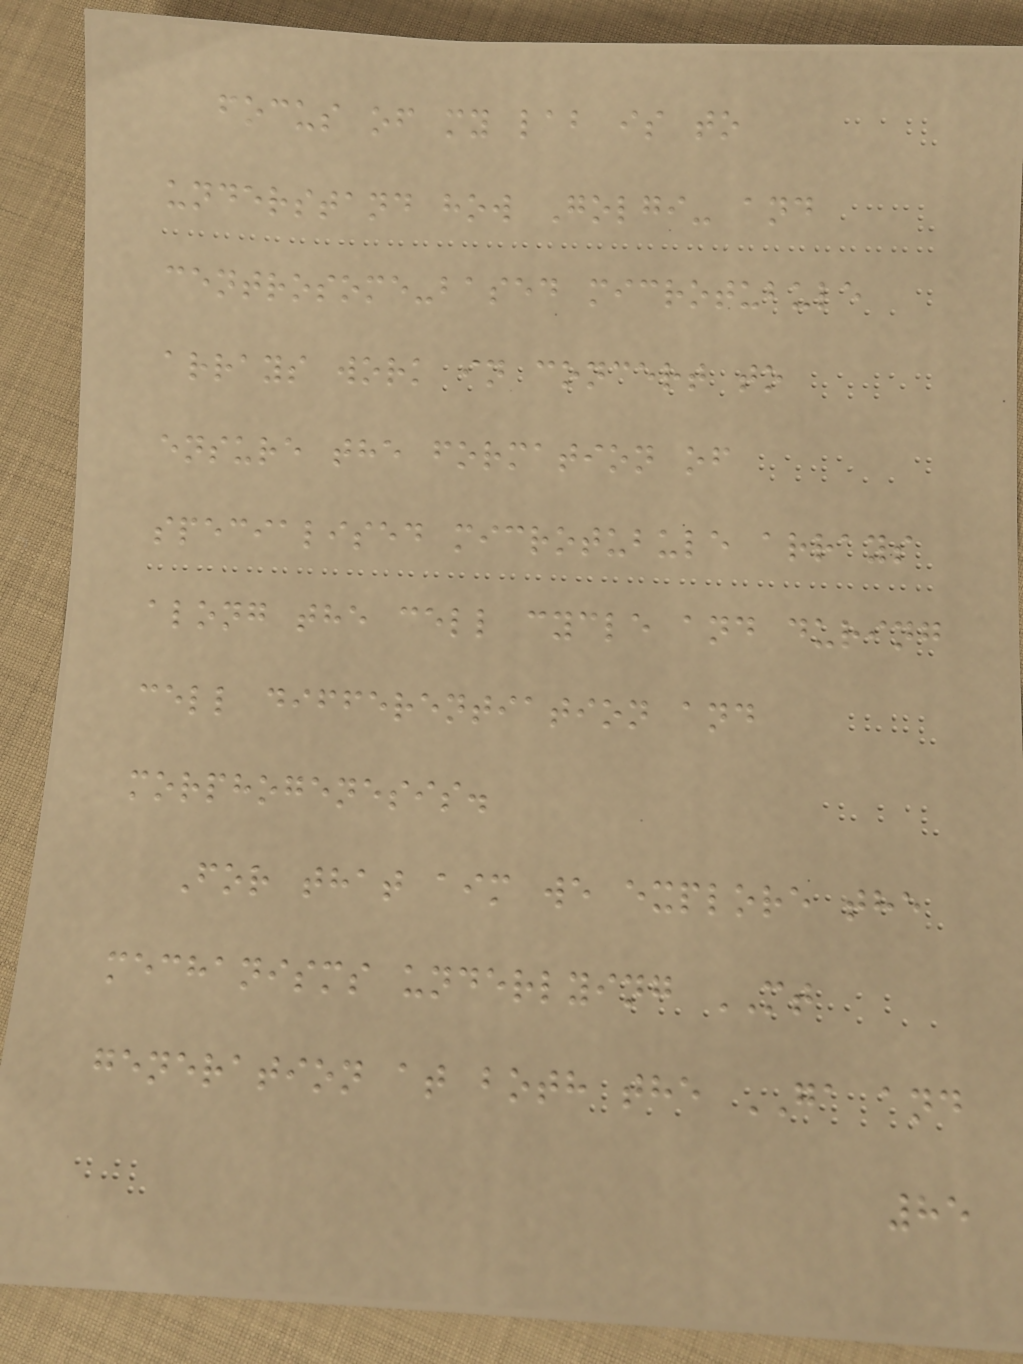focus of my lab is to
understand how Golgi- and
centrosome-based microtubule
arrays work in concert to
ensure the formation of
specialised microtubule arrays
along the cell cycle and during
cell differentiation and
morphogenesis.
For that aim we explore the
mechanisms underlying MT
generation at both the GA and
85
